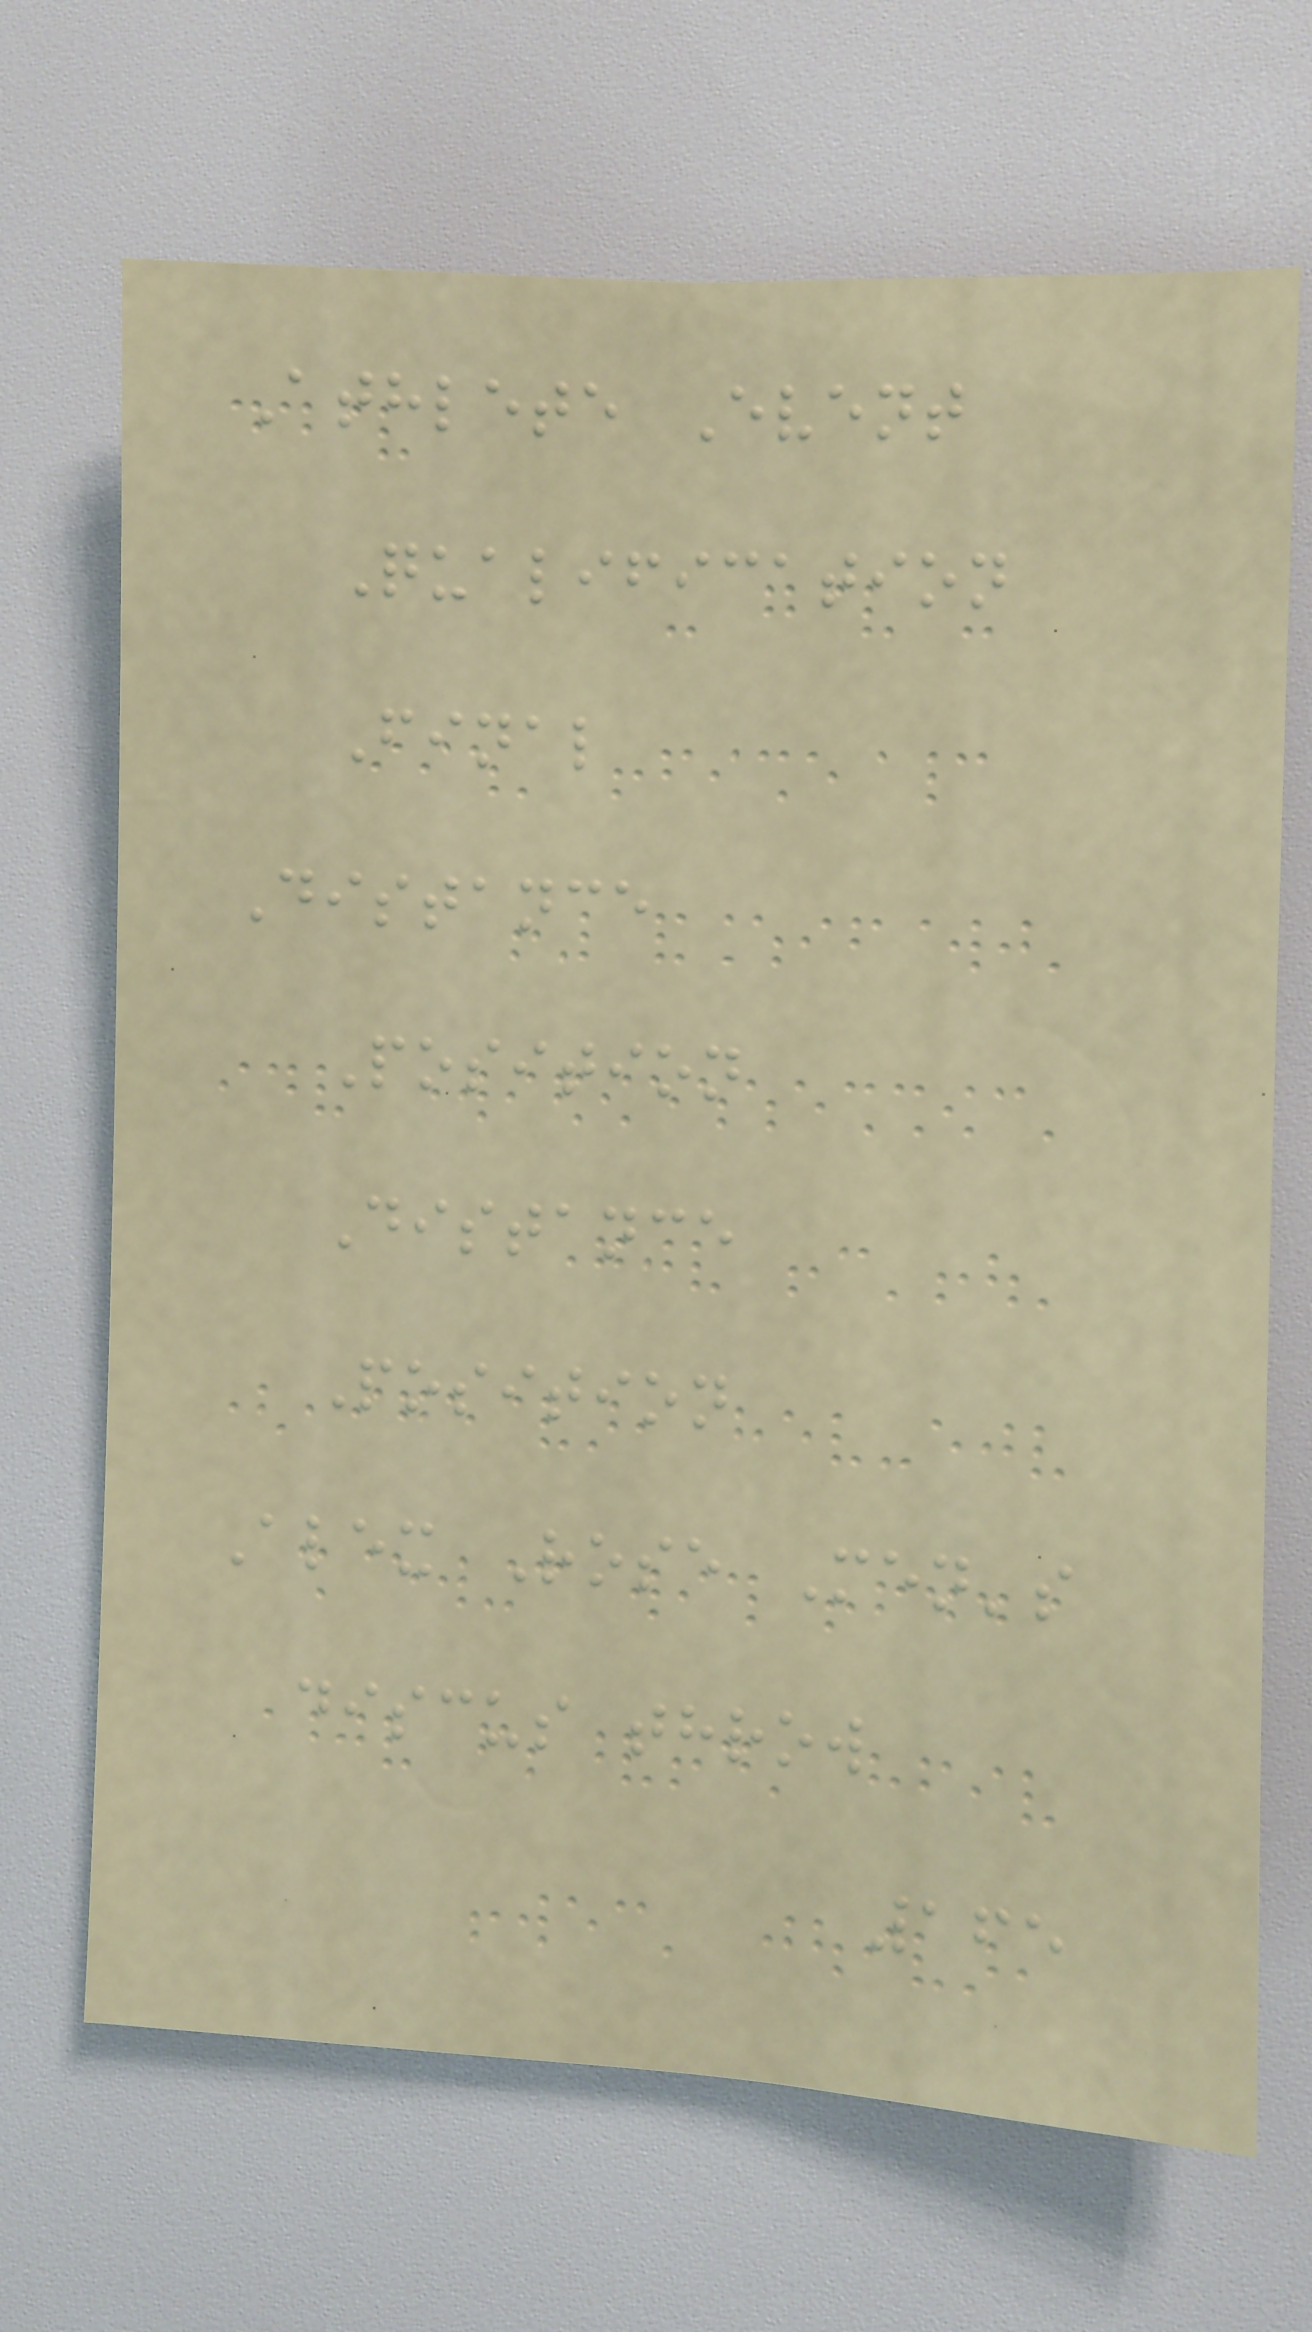Athlete Event
Qualification
Final
Distance
Position
Distance
Position
Alex Rose Men's
discus throw
165
